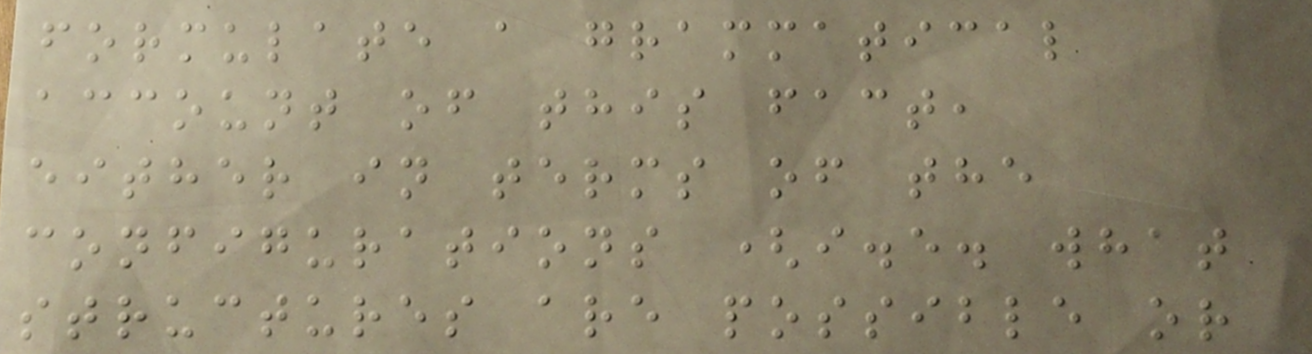formulate a grammatical
account of this fact,
either in terms of the
configurations (i.e. what
structures are possible or
